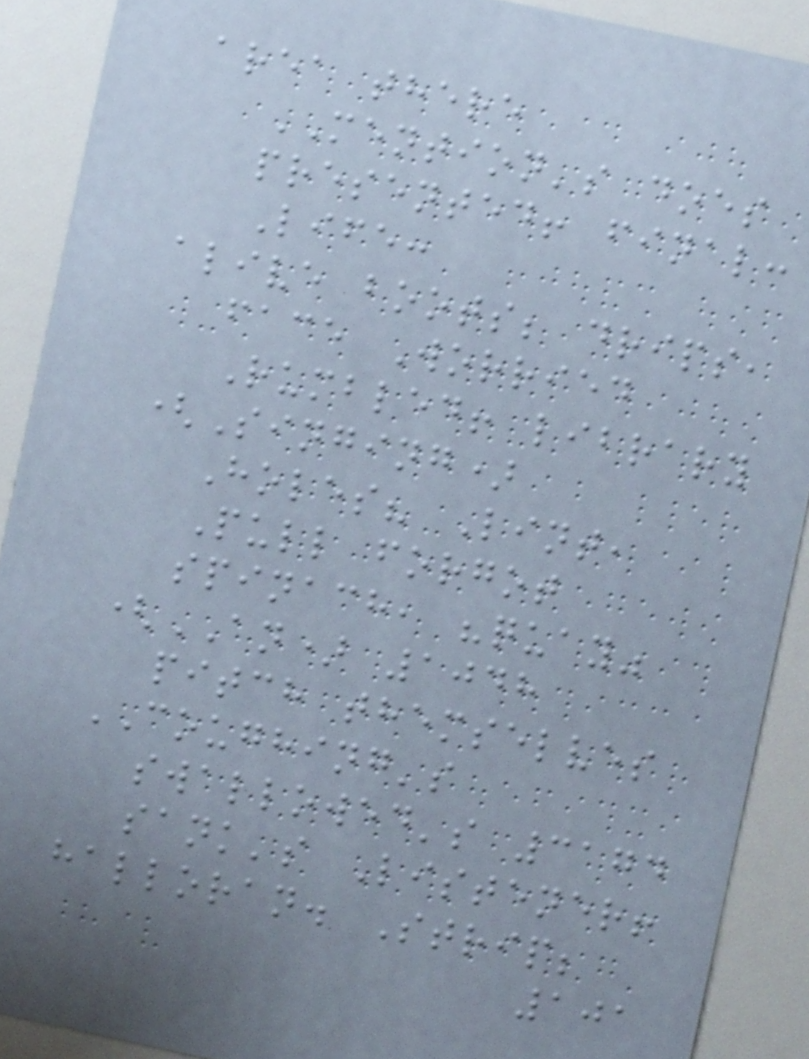area there
MENTION's does
presented! final:
Life:
alive boots; drips,
face Worried
Rumbled! library
(Singing)
Holes? Lint,
Pull forgot
spinach, "quay"
(AN) 1048
pitch themselves
COUGHING's
swallowed's 3174
sank's Listener!
halloran. Strip;
101
